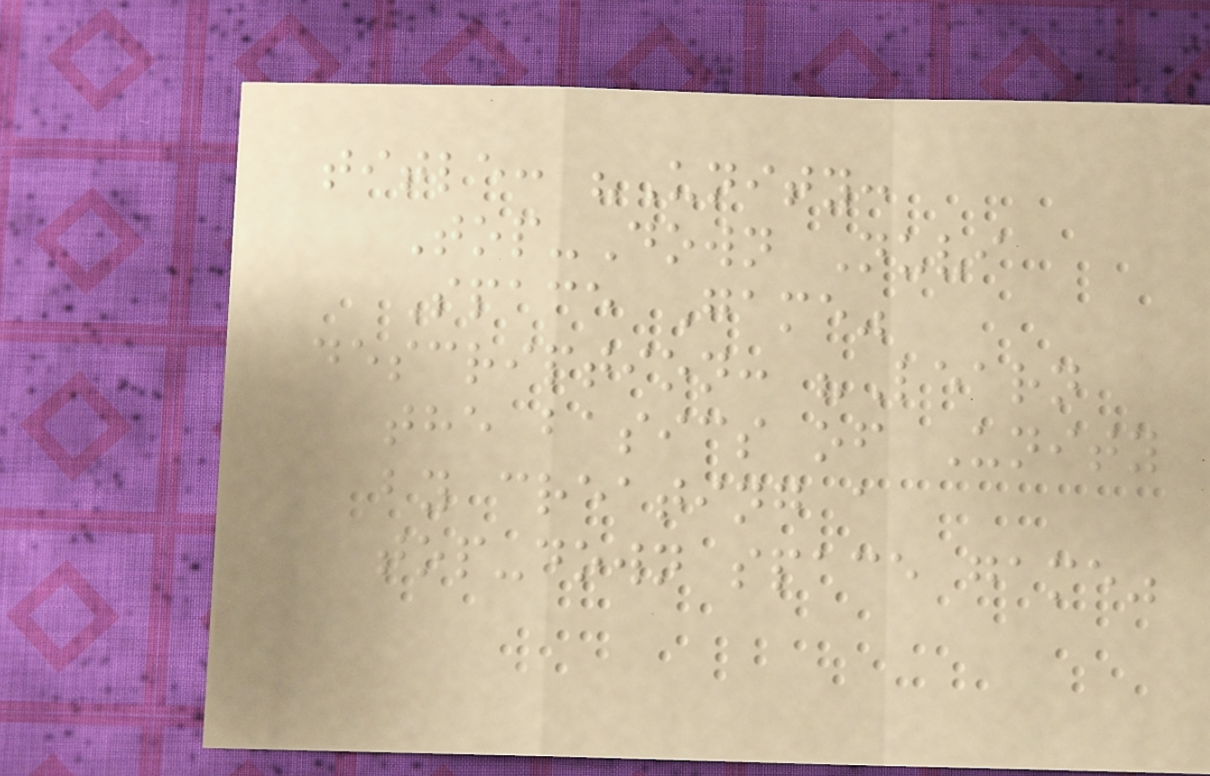title: "Unity:
Top-Down Nuvi
Space Game"
description: "Learn
the basics of Unity
by creating a
top-down space game"
